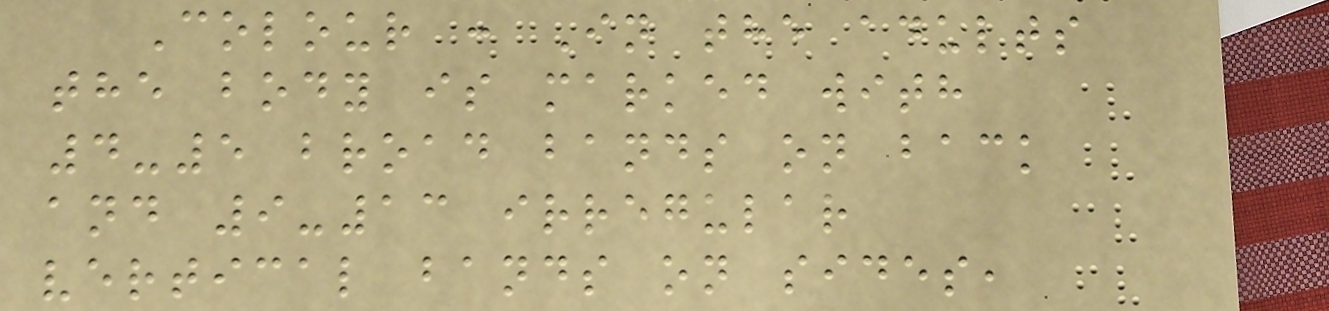Colour : In the adults
the body is marked with
4-5 broad bands on back
and 9-13 irregular
vertical bands on sides,
